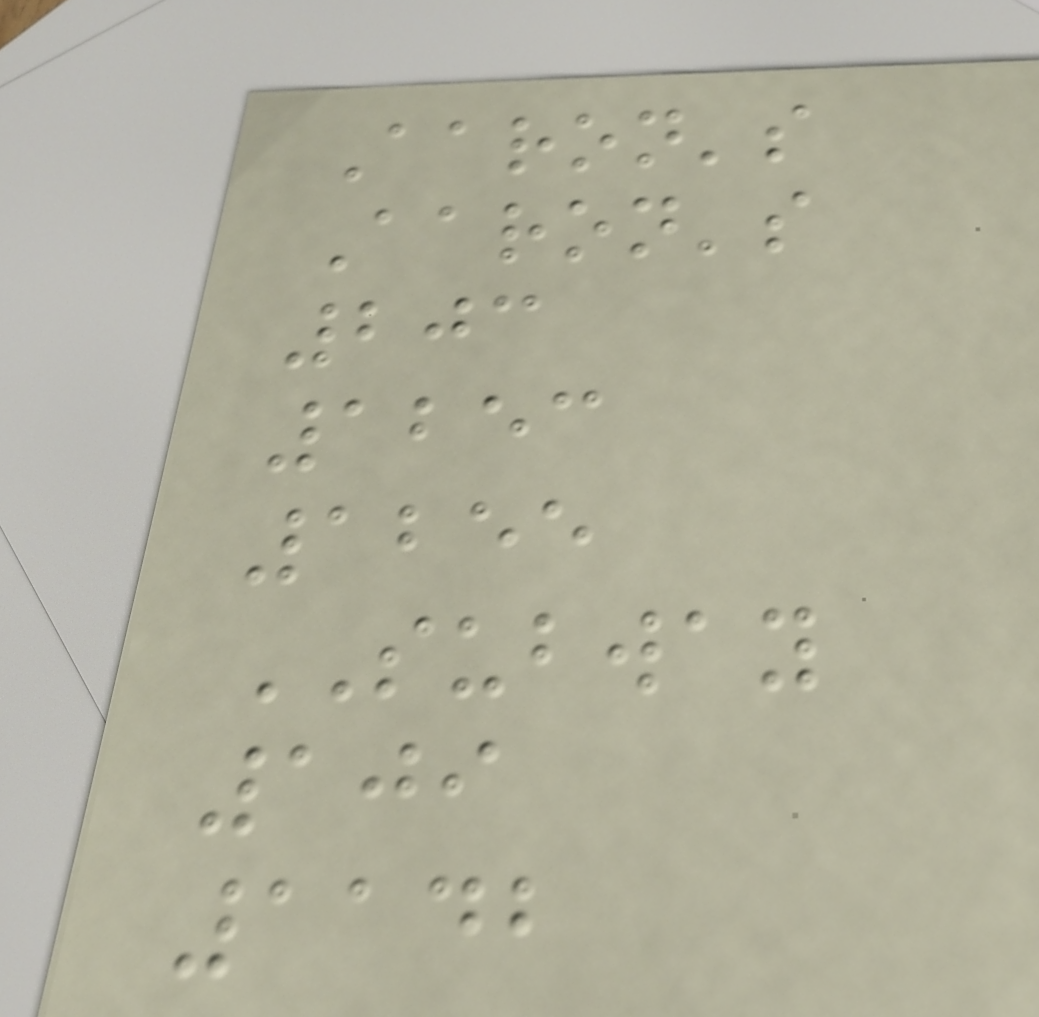Aaron's
Aaron's
203
1253
1255
SUBWAY
109
1142
